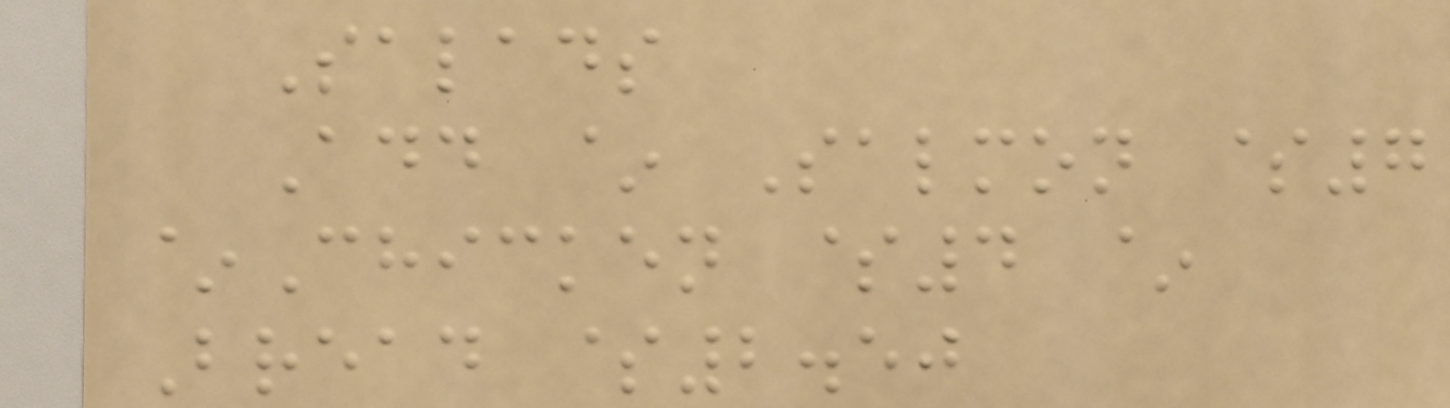Salads
Add ~ Salmon $7
~Chicken $4 ~
Bread $2.50
